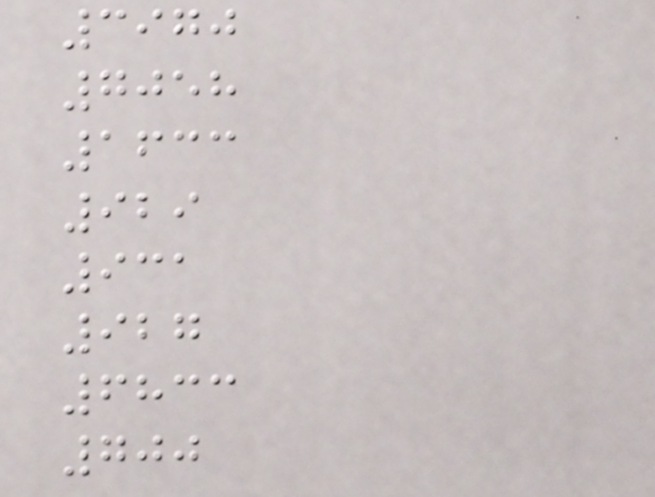3970
7058
1633
929
931
927
6833
700
